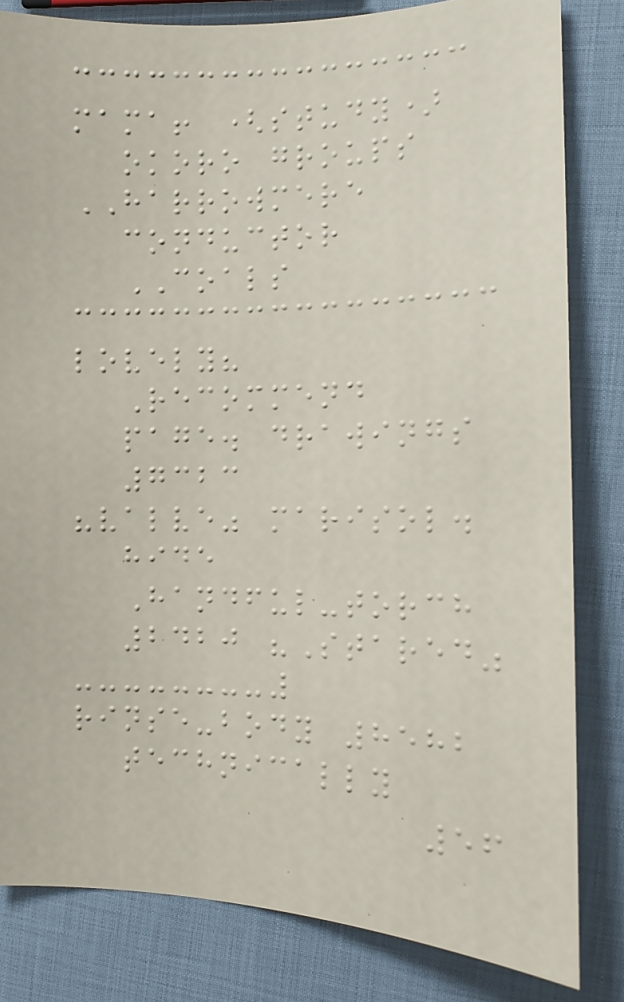mama! (study)
okoro groups
HARROWMERE
conductor
COALS
lovely?
Recommend
page. drawings
7323
"valve" marisol.
hide
Handful-torch
2420 "Stared"
rinse-body 8582
technically
56
